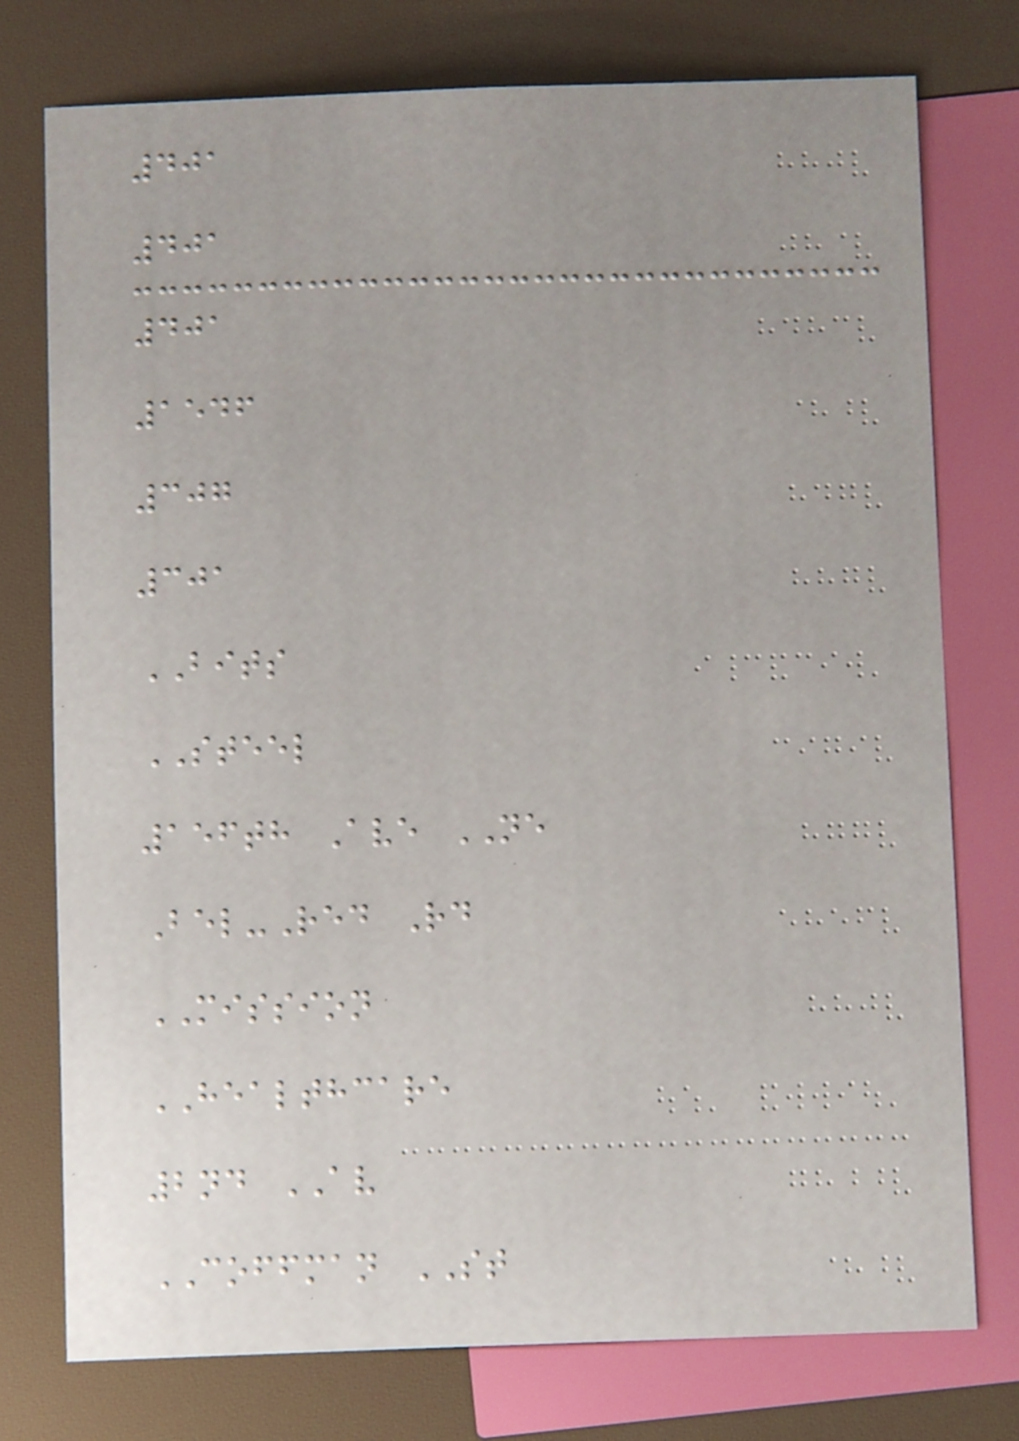401
401
401
1546
307
301
BITS
STEEL
156th Ave NE
Bel-Red Rd
MISSION
HEALTHCARE
2nd AV
COFFMAN ST
